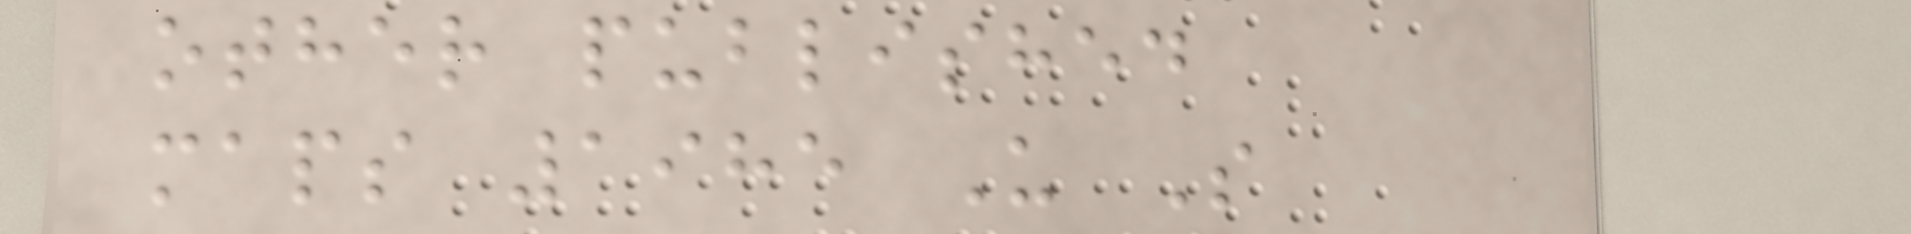other published
maps 1985 U S
